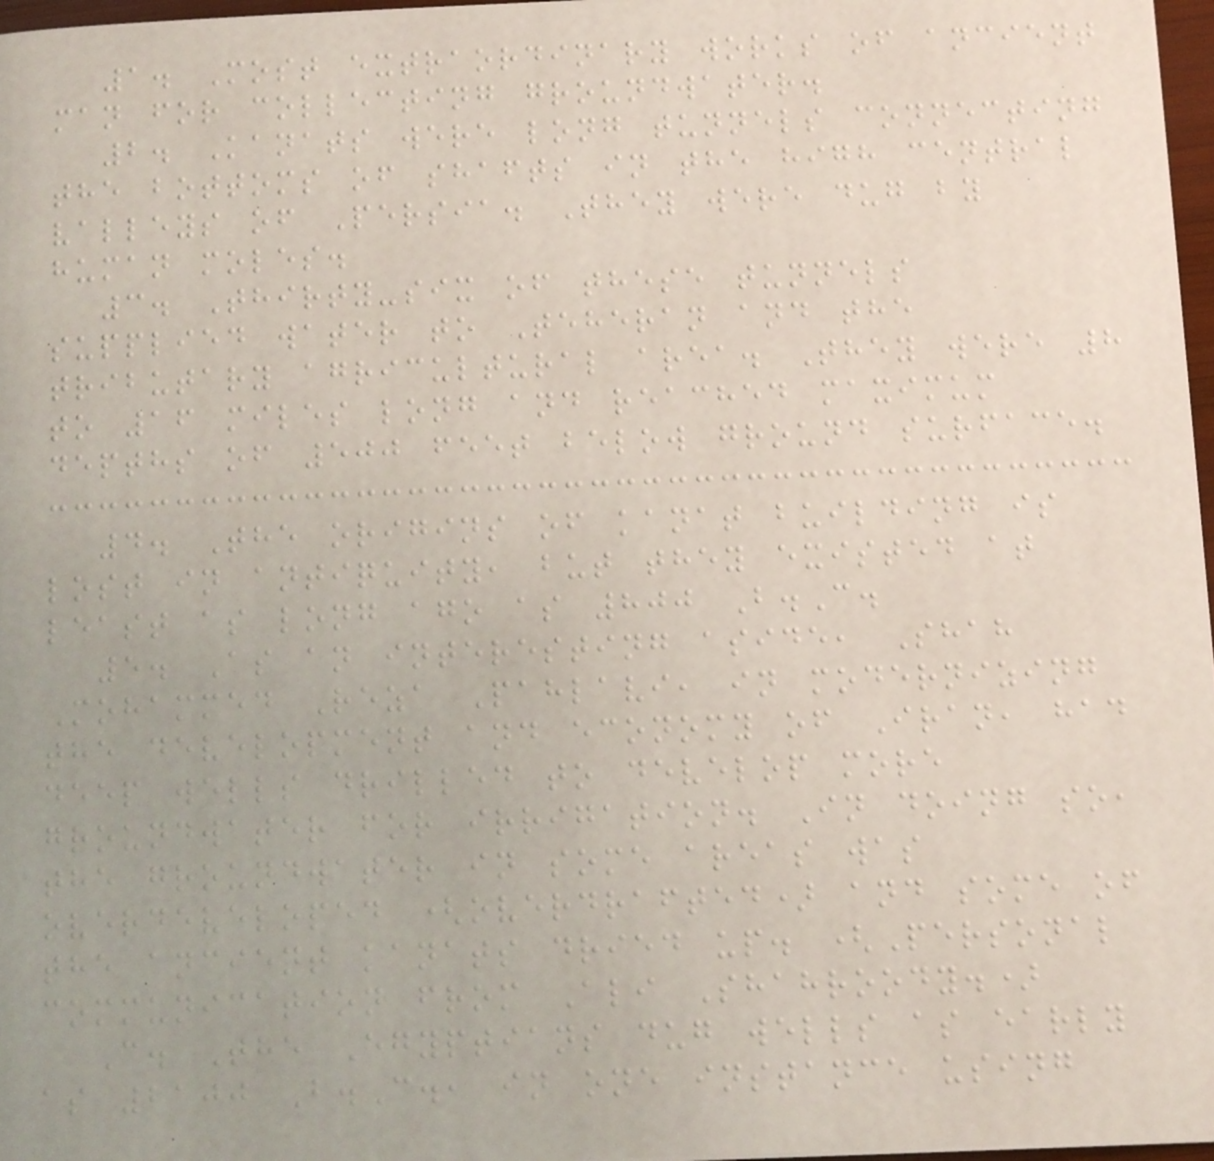1. Most extraordinary works of ancient
man for collecting groundwater.
2. Kanats were long tunnels connecting
the bottoms of shafts in the high central
valleys of Persia. They were dug by
human moles.
3. Thirty-six of these tunnels
supplied water to Teheran and the
tributary agricultural area. They were 8
to 16 miles long and reached maximum
depths of 500 feet below ground surface.
4. The origins of kanat building is
lost in antiquity, but they existed at
least as long ago as 800 B.C.
5. As an interesting aside, Shah
Mohammed Reza Pahlavi, in modernizing
the development and economy of Iran, had
deep wells drilled to develop more
groundwater for irrigation. In doing so,
the groundwater in some areas was
overdeveloped (overdrafted) and some of
the ancient kanats dried up. (Personal
communication from Ali Shahroody.)
C. The Egyptians dug wells as early
as 2100 B.C., in one instance using
